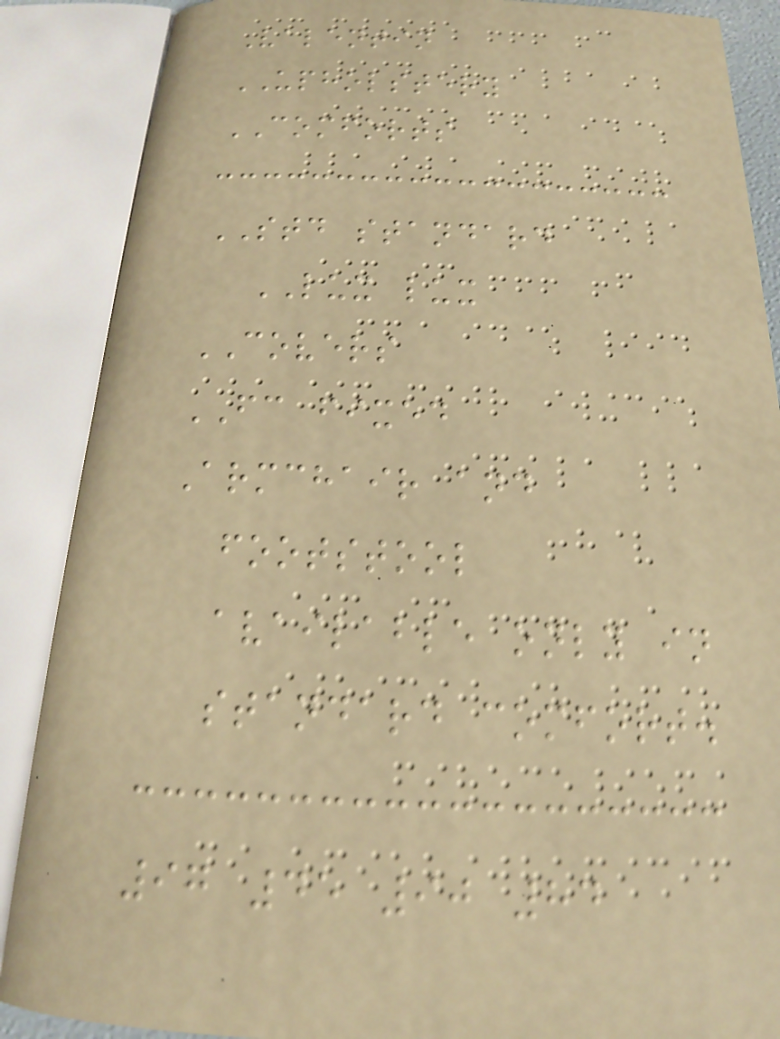Valentin
UPHOLSTERY
COMFORTS
STD standard
LUX lux
COVERS
FC fixed
Armchair and
footstool
available only in
standard comfort.
97 45 90 84
